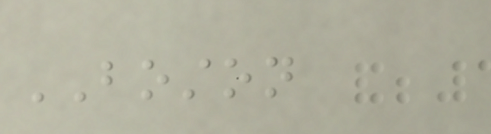BOSTON
